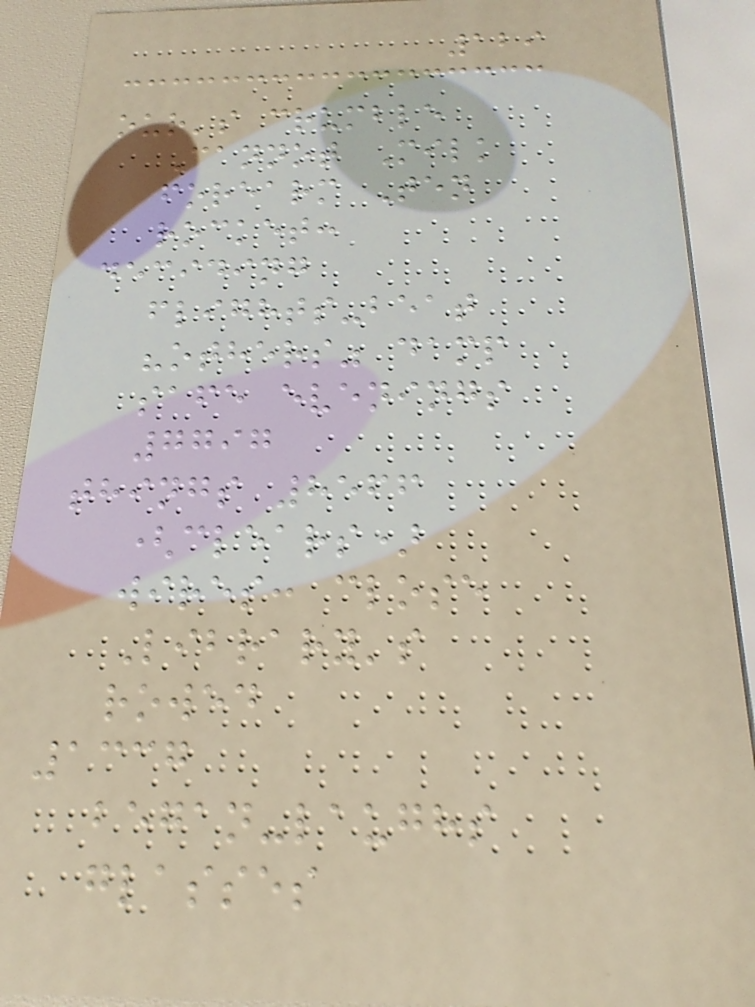129
our's crumble
Cannot Milk
forearm Ten
rocket:
deciding
flights-beat
"others" damp
safe evenings
7797
things 8566
(clears)
wires: close
Library's
rowed
1337
began-laughs
glasses
